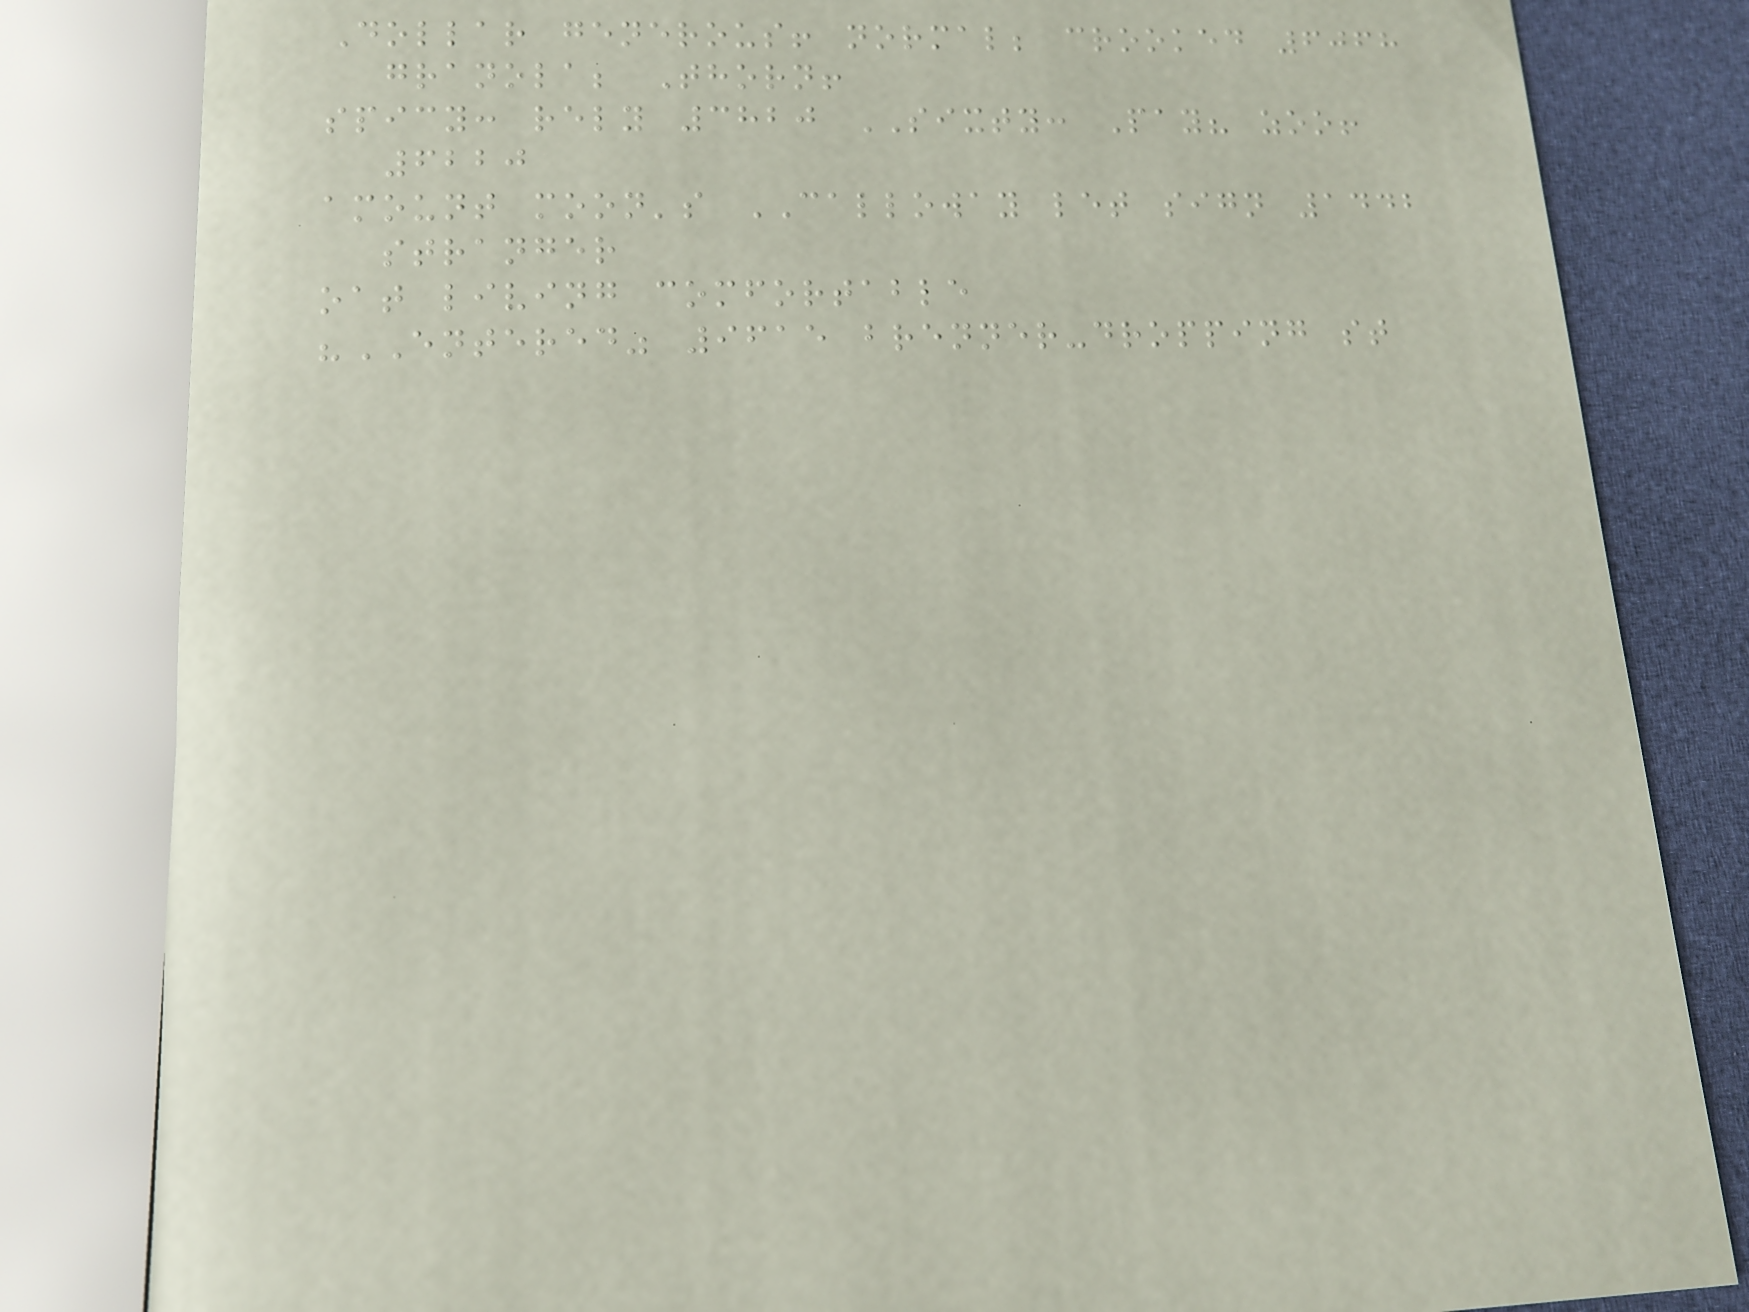Dollar generous! normal; crooked 6068
granola; Thorn!
spicy: rely 3820 SIXTY: Pay? zoo!
6220
amount moon's CALLOWAY let sign 1442
stranger
oat living comfortable
"ENTERED" 9615 brenner-dropping st
